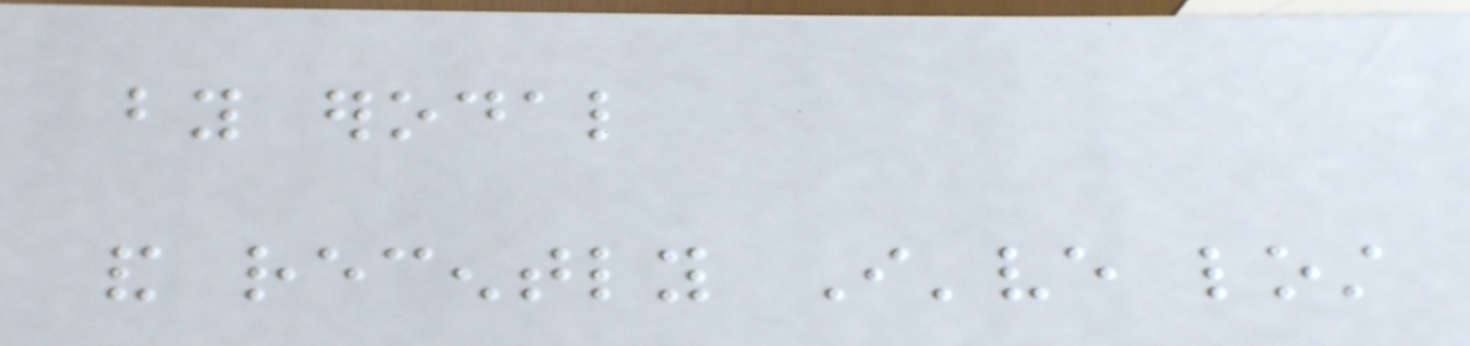by erodal
and recently I've lost
